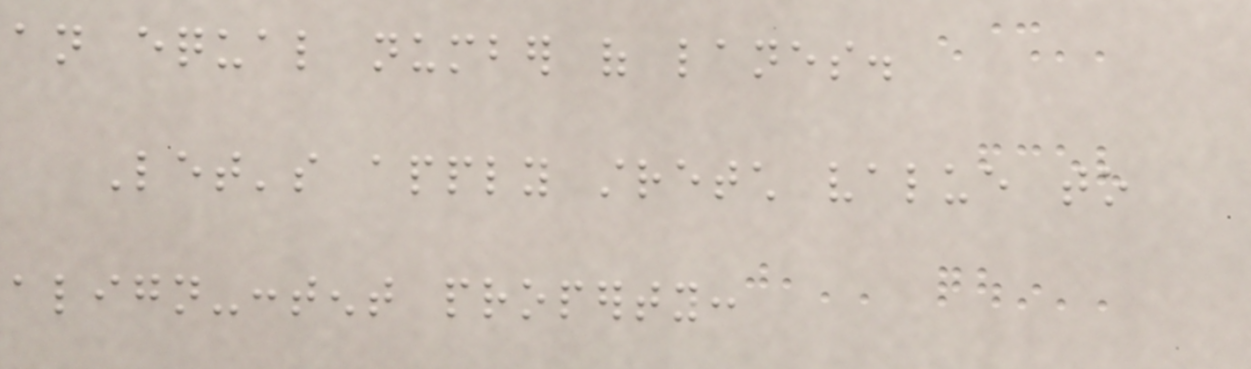an equal number of lanes.
Let's apply stretch value to
align-content property:
